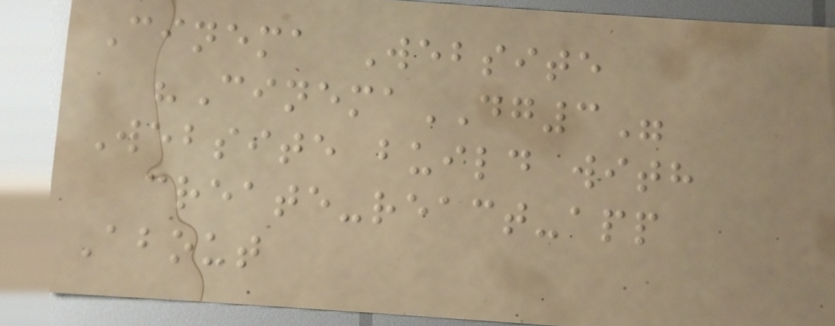Cinema Website
"CinemaDG3"
Website build with
create-react-app
About
